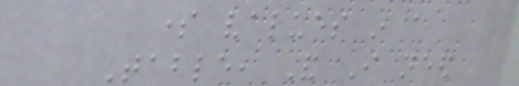some values in a
Table, And I need
